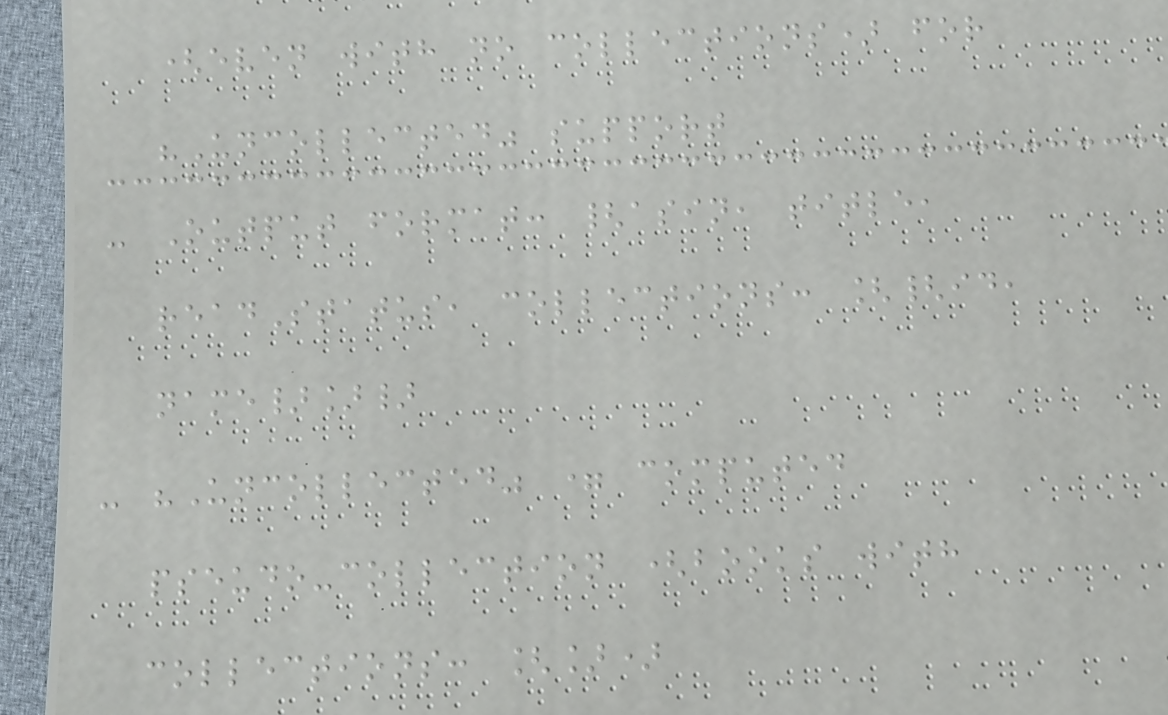(even with no collections) for
"Uncollected" support
- Output format: {asin, title,
readStatus, collections: [{id,
name}]}
- "Uncollected" = computed
pseudo-collection (books with
collections: [])
